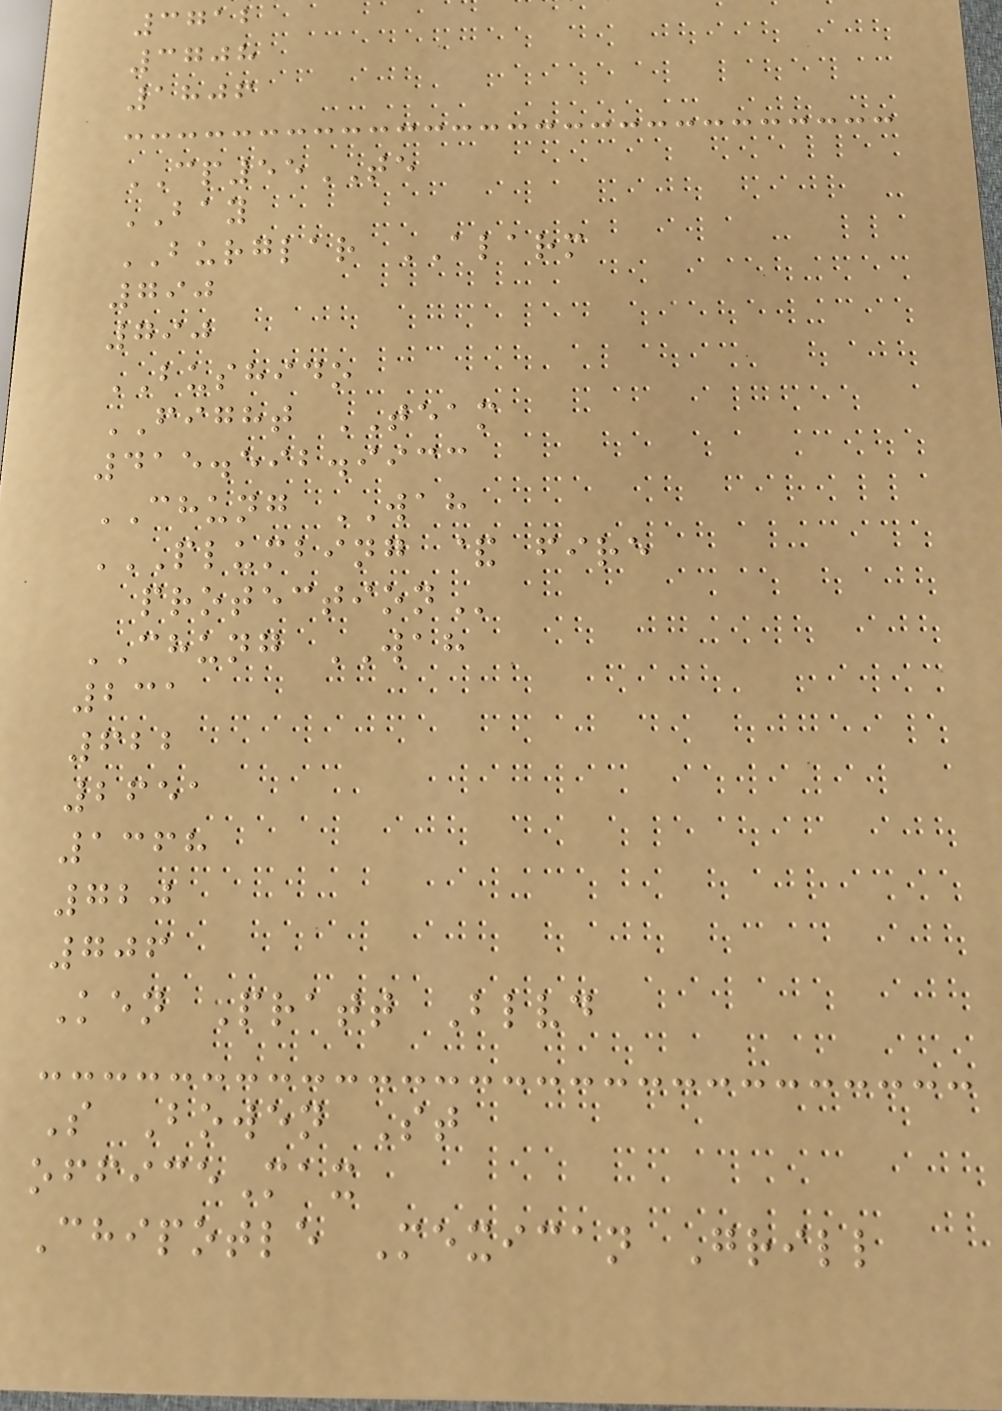3712
3708
1806
CP55TE
BAY
BURGLAR ALARM
790
790
BUSHIDO
FIGHT TEAM
415.592.9933
CHUNG WAH
PLUMBING & FIRE
PROTECTION
CHUNG WAH
231
622
2651
1368
720
706
Ken Pratt Blvd
S Bowen St
officeMax
Chipotle Mexican Grill
